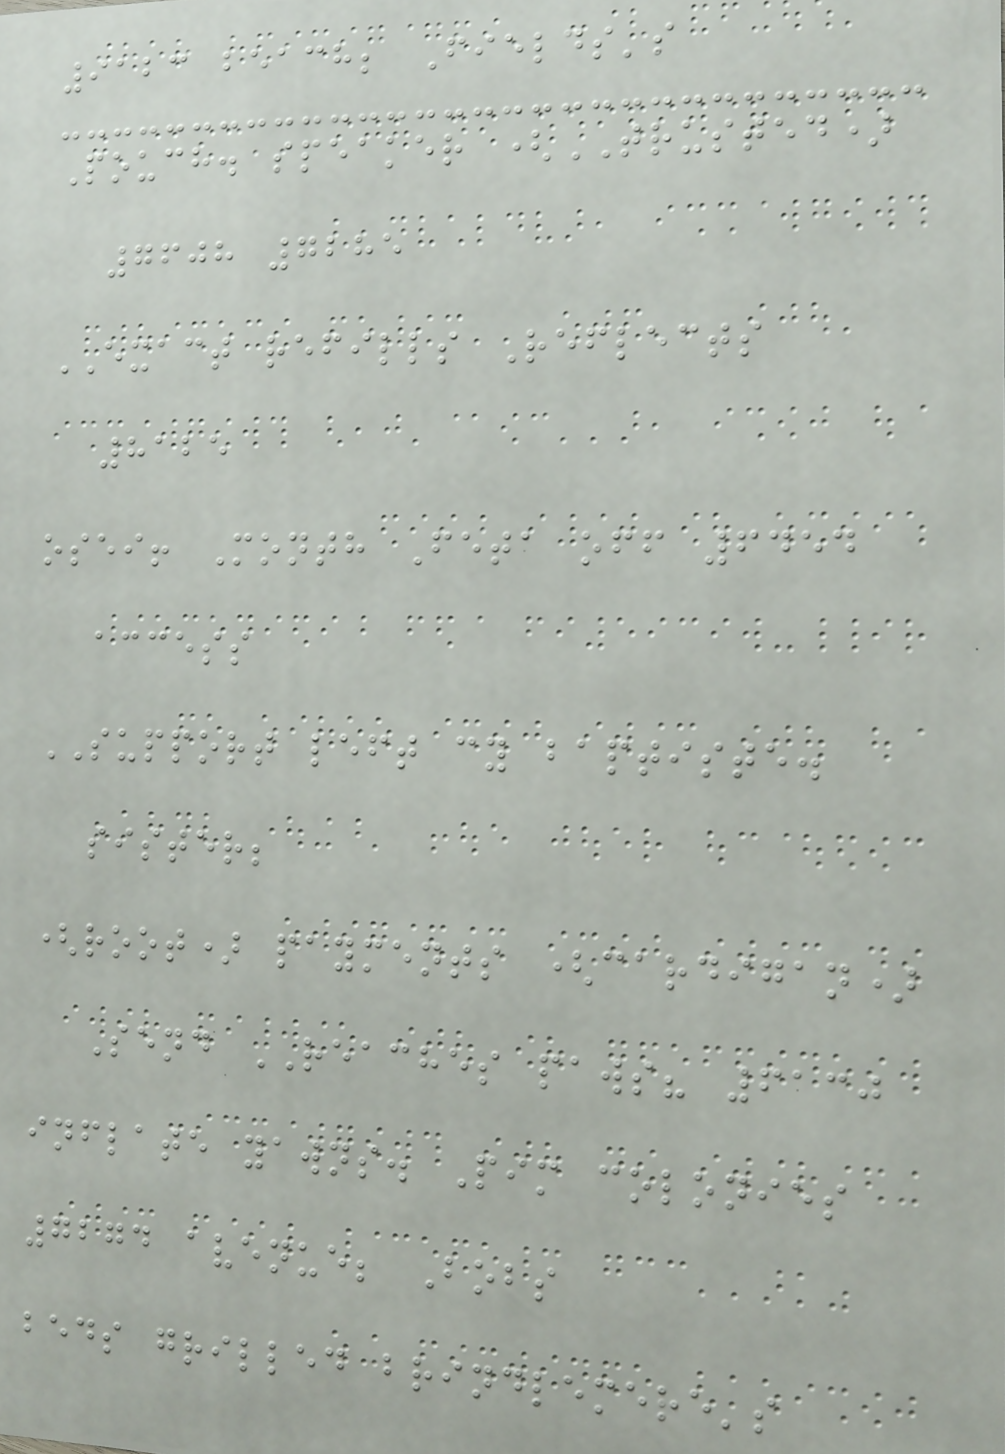9123 beach; Fields's
Pouch. speaker (TRUSTED)
7608 7285
EXACT refills Reflects
8125
osei! Month Feta off 6454
access
SUPPORT left cy baptiste.
sister;
(root) payments (cardigan)
Send REACHES paws? 6130
inflate yawns. Pim colonies
7274 avenue; Bobs
beds grilled brindlemere's
